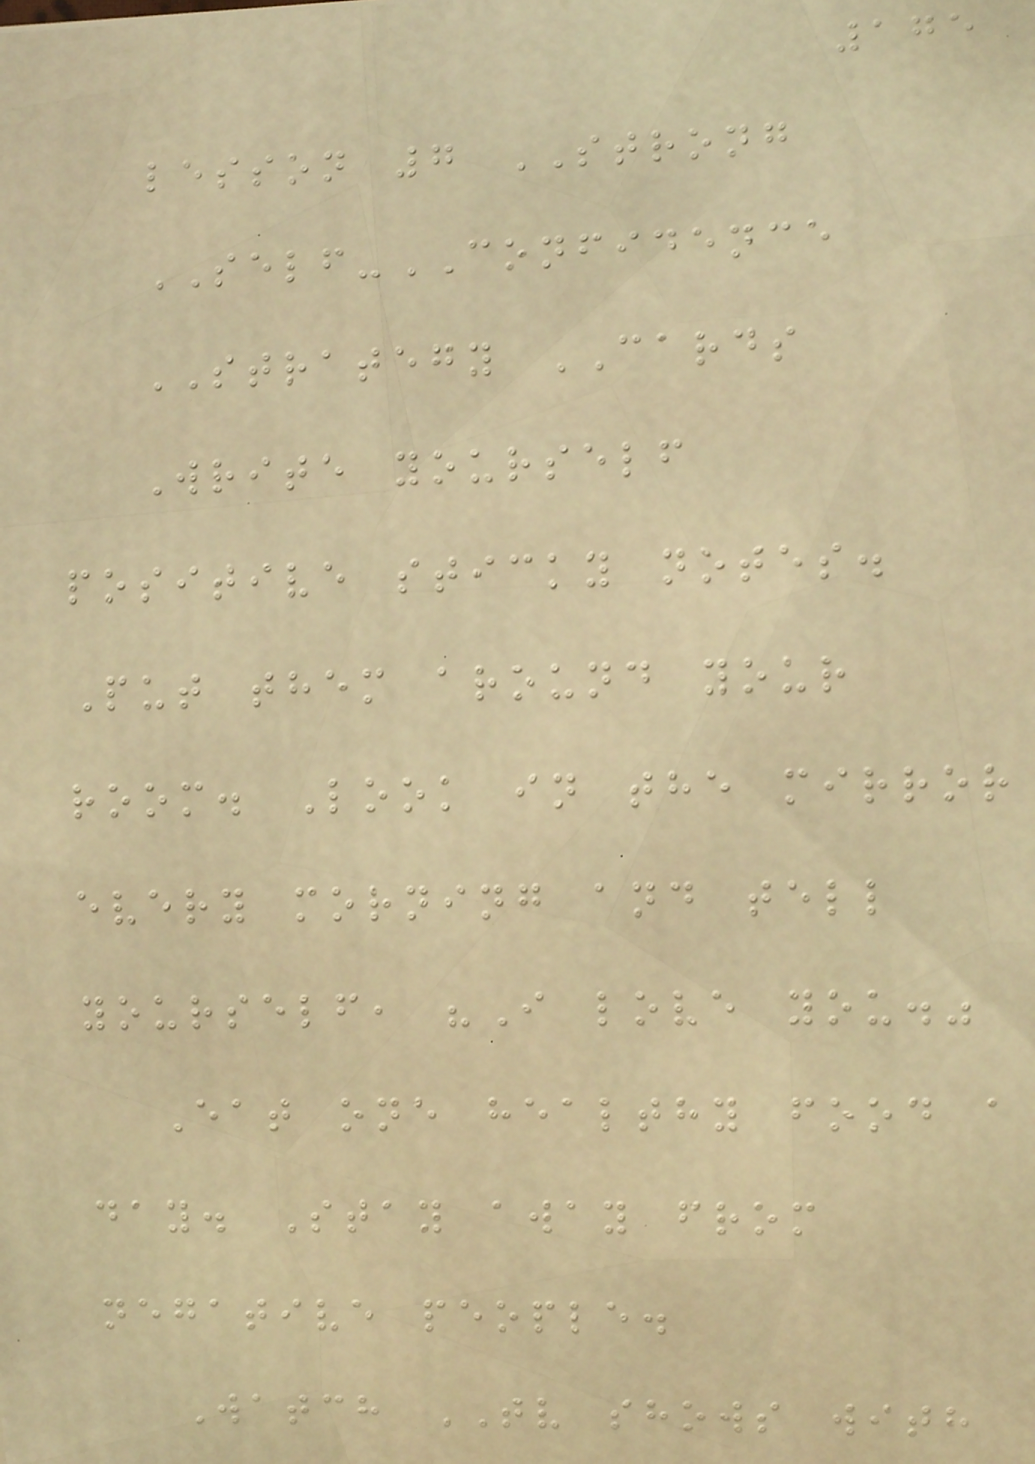175
lesson 7 STRONG
SELF-CONFIDENCE
STRATEGY CARDS
Write yourself
positive sticky notes.
Put them around your
room. Look in the mirror
every morning and tell
yourself, "I love you."
Eat one healthy food a
day. Stay away from
negative people.
Watch TV shows with
